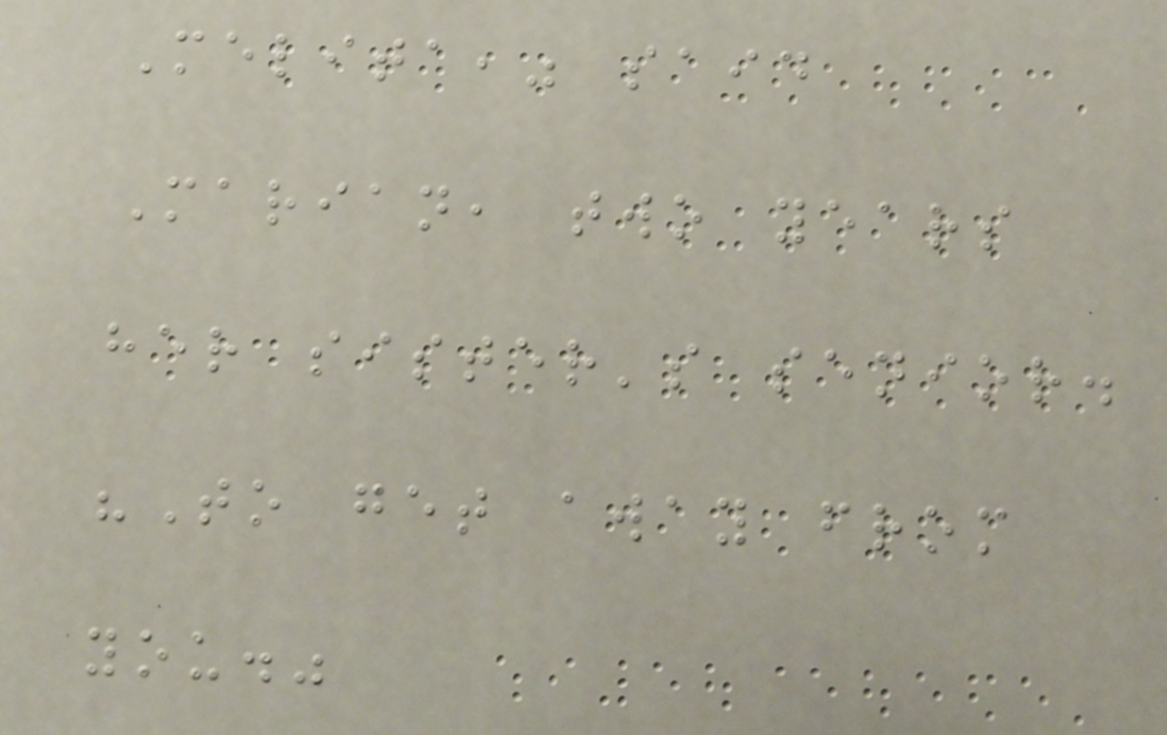Melita," said
Marian, two years
her sister's senior.
"To get away from
you."
